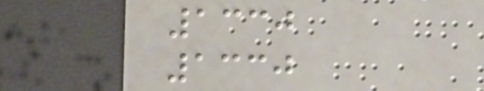1330
1330
